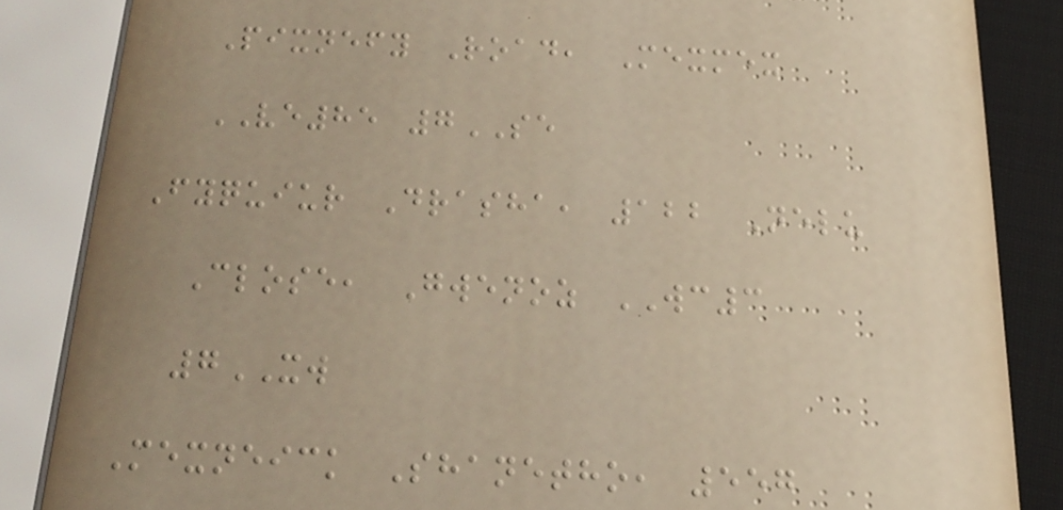Pixnefy Road, Mexmex
VE85 7SE
Fyquiur Drasha, 122 Nelu
Close, Gwenoz WC3
7XW
Mexneick Shanetho, 557
